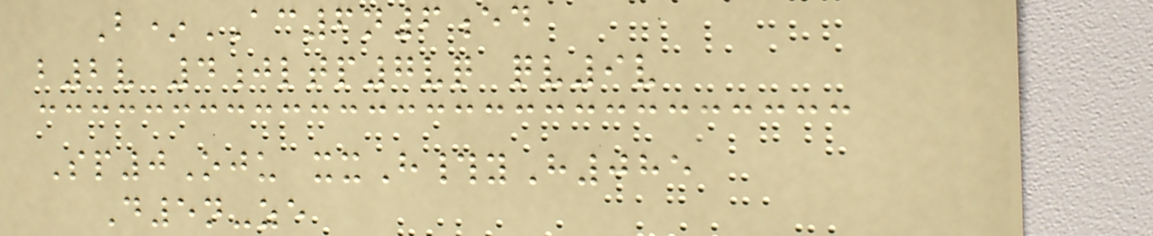B*AC6n6ed
b2v 4jltp7vq qv9v
Sp0Oju xxH#yH085
D5n-ze
